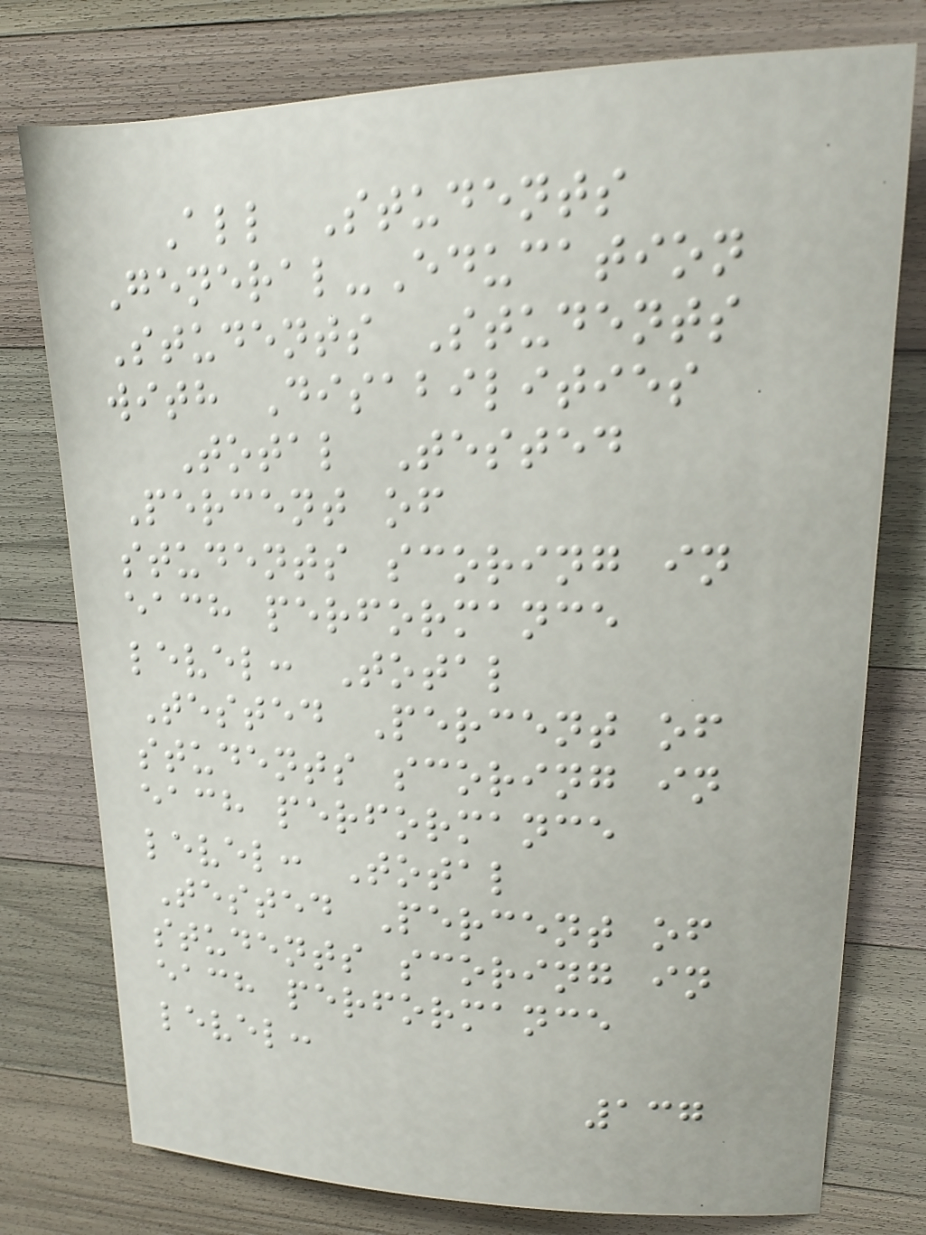All Students
General-Education
Students Students
with Disabilities
Total Tested
Percent of
students scoring in
each performance
level: Total
Tested Percent of
students scoring in
each performance
level: Total
Tested Percent of
students scoring in
each performance
level:
137
